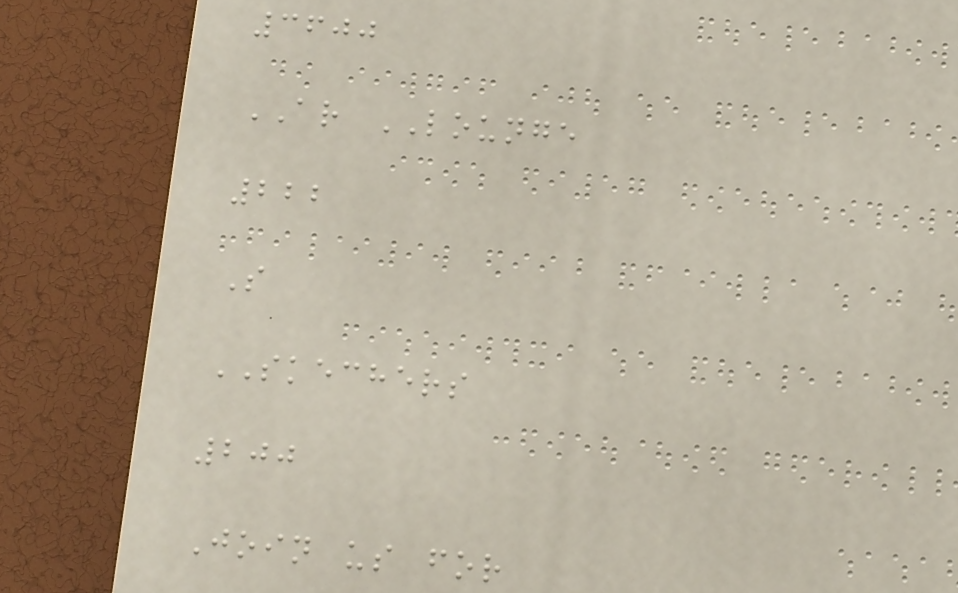3600
AR LOUNGE
222
S
SKECHERS
200
Join us for
